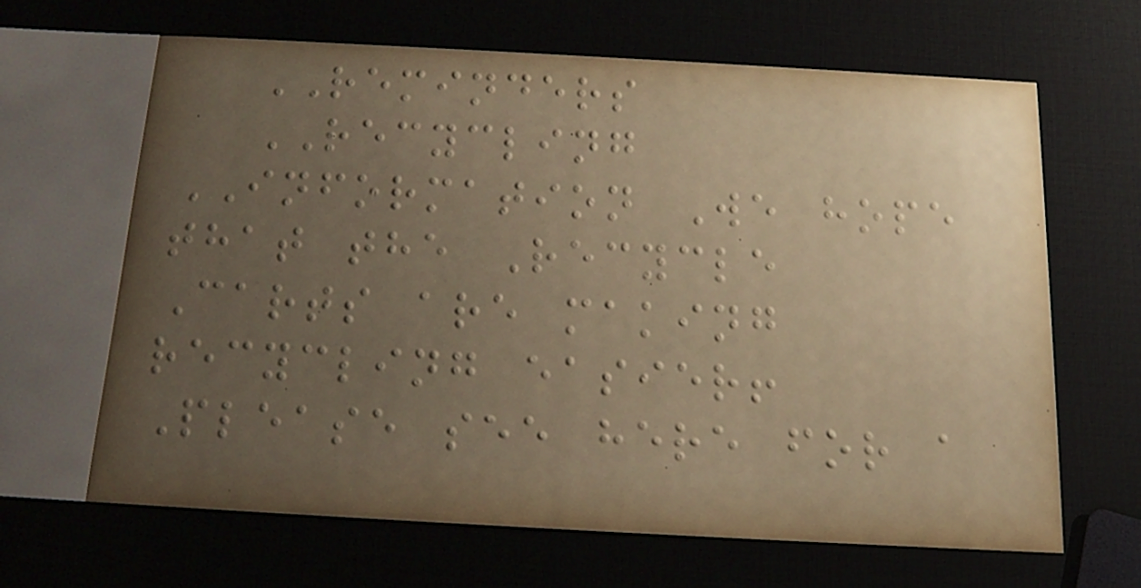REMINDERS
RECYCLING
INFORMATION We hope
that the Recycle
Carts are making
recycling easier!
Please see here for a
